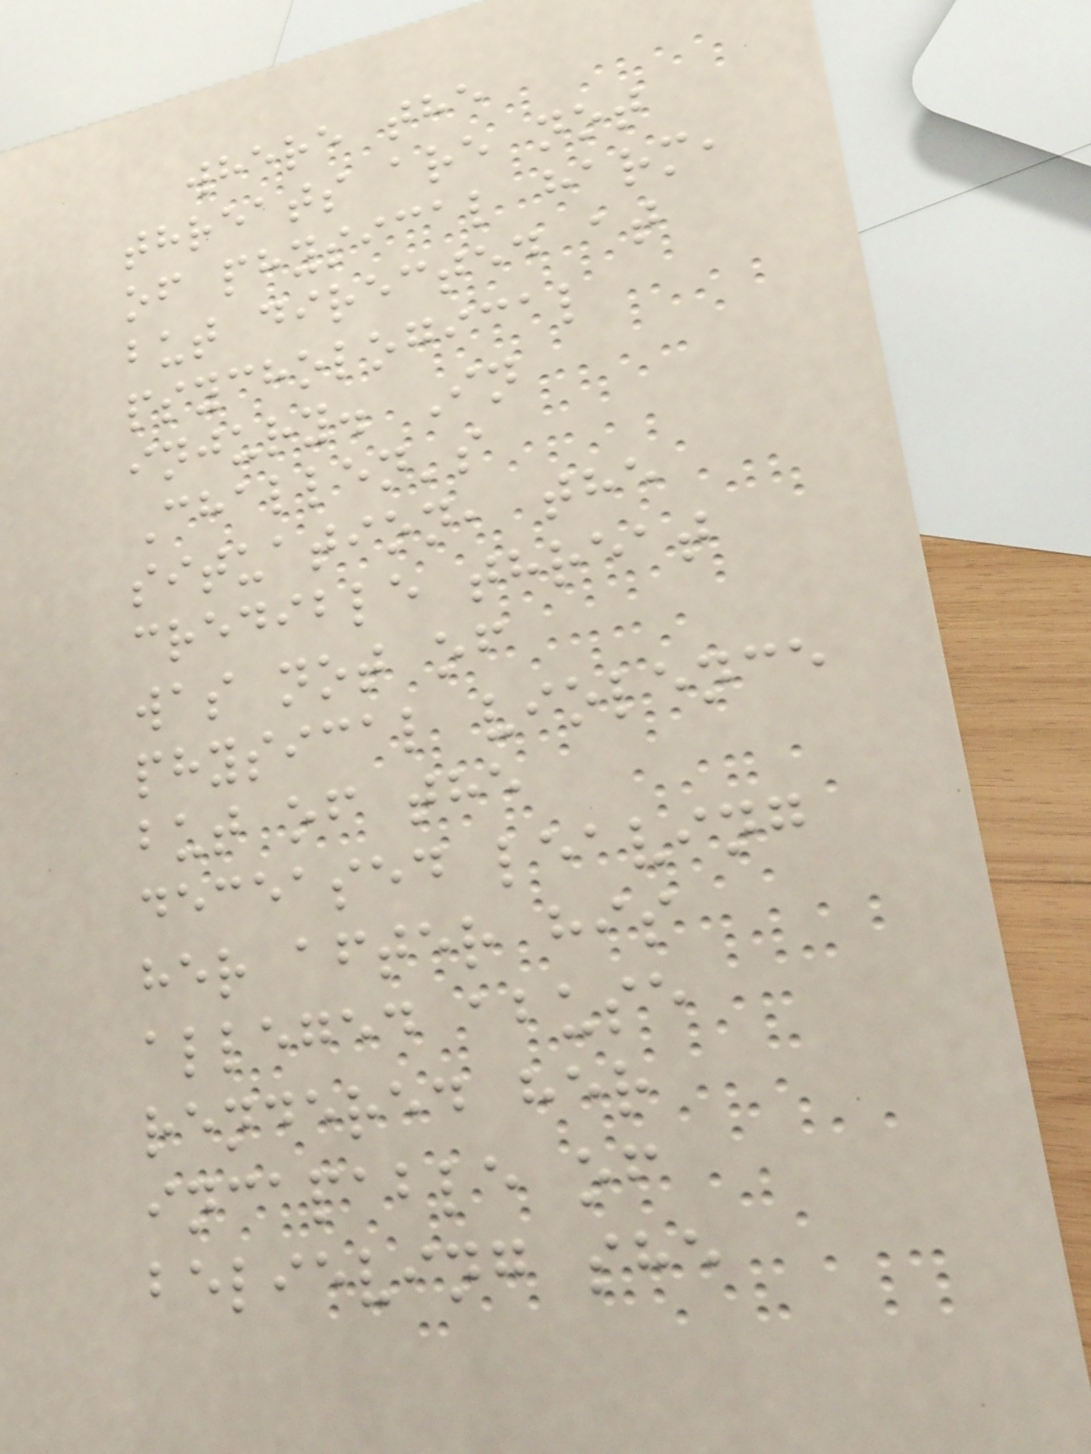where the
threats are not
of physical harm,
but directed at
psychological
injury. In
Challen's
situation, the
credible threat
was not of
physical violence
but of the
deceased leaving
her after his
alleged abuse
rendered her
incapable of
believing she
